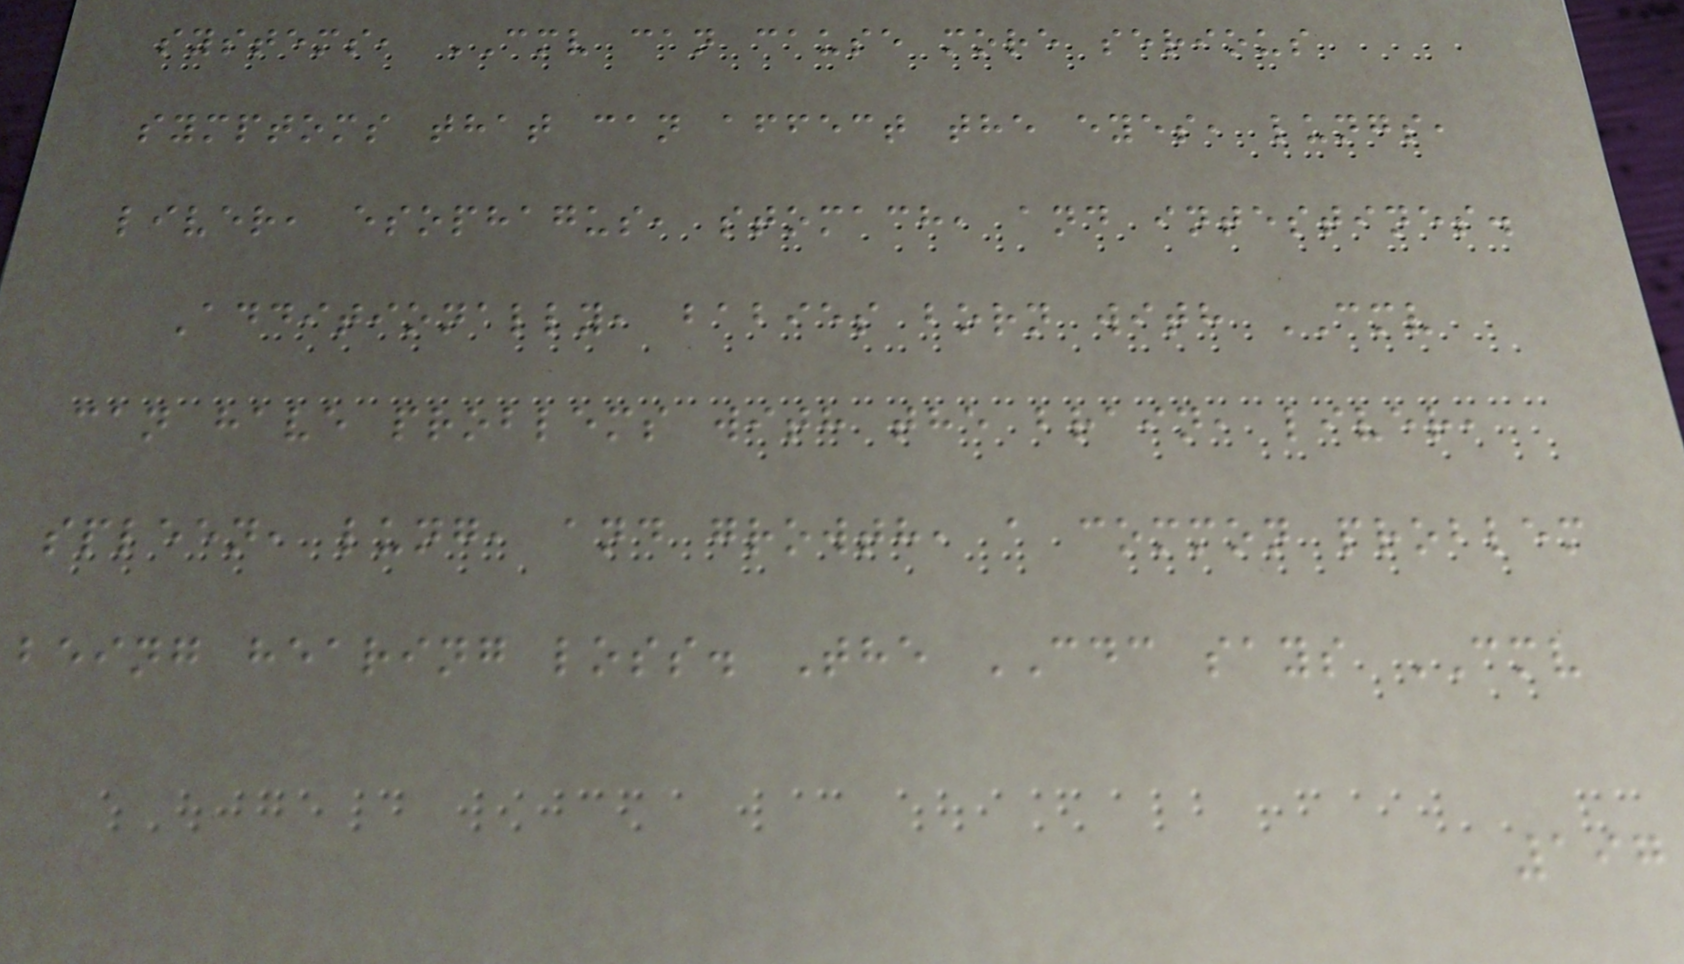systems, CMV can cause more serious
symptoms that can affect the eyes, lungs,
liver, esophagus, stomach, and intestines.
Additionally, babies born with CMV
can have problems with the brain, liver,
spleen, lung, and growth, a common problem
being hearing loss. The CDC says CMV
197
